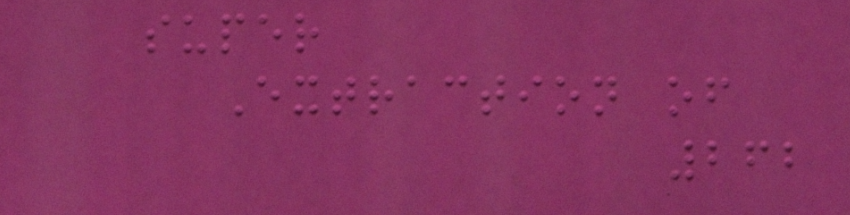super
Extraction of
262
